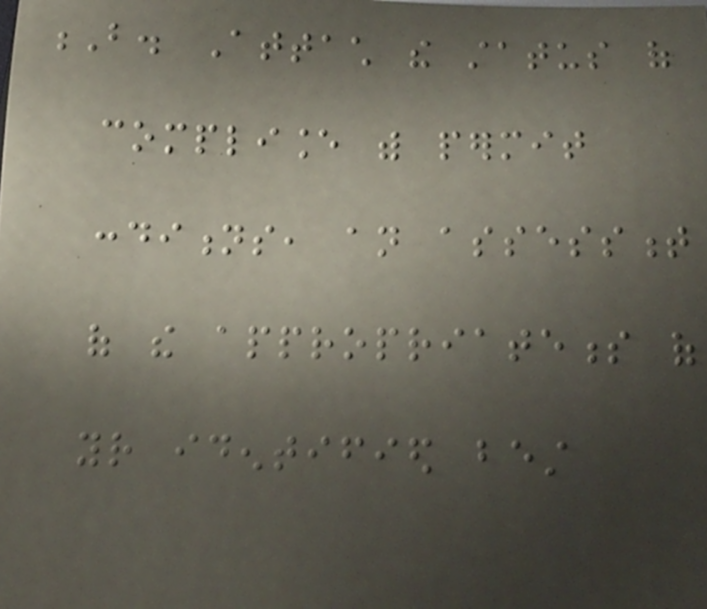B. Attach the status of
compliance with permit
conditions, an assessment
of the appropriateness of
your identified best
